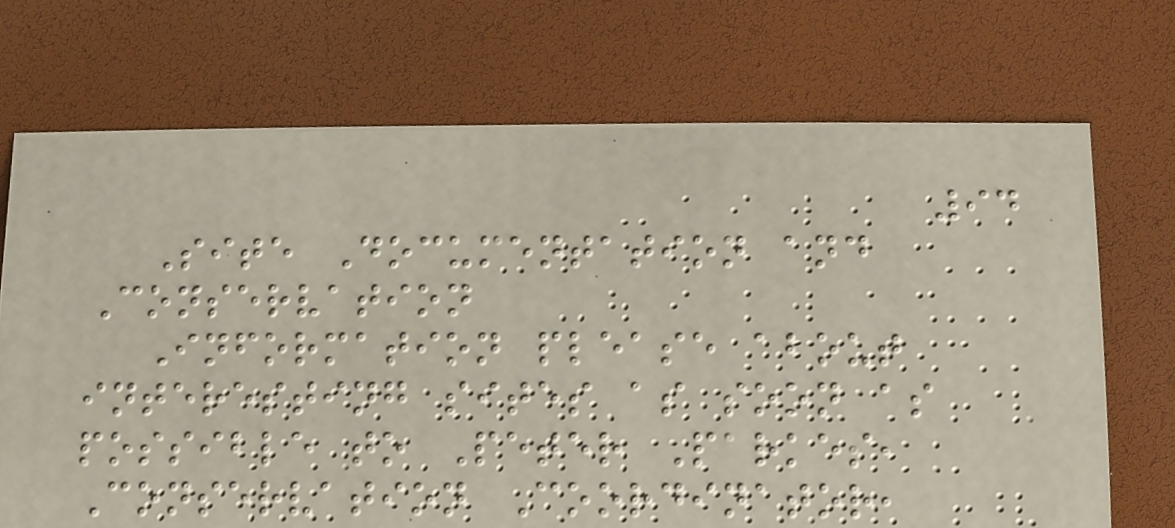94
Site Documentation and
Conservation
Information please about
interesting sites as soon as
possible to Peter Parkes,
Conservation Coordinator,
